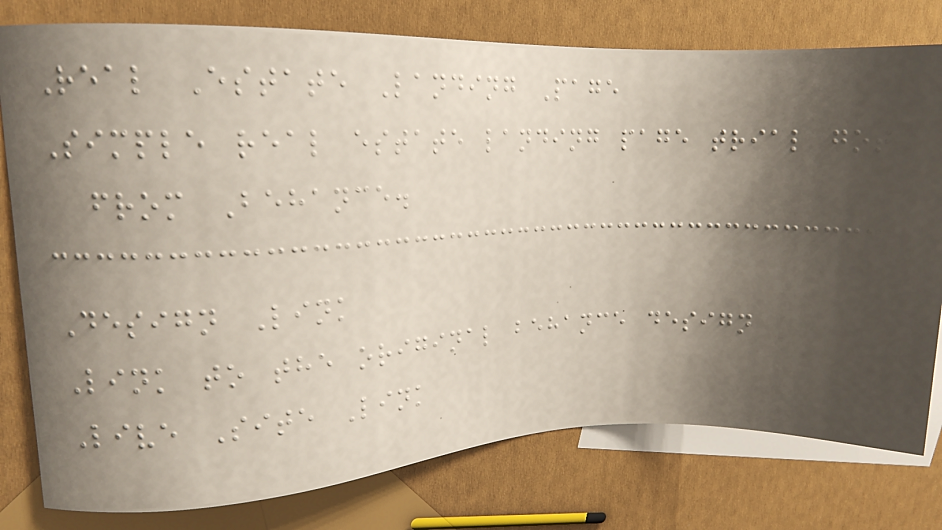Real Estate Landing Page
Simple real estate landing page trial got
from Behance.
Design Link
Link to the original behance design
Live Site Link
